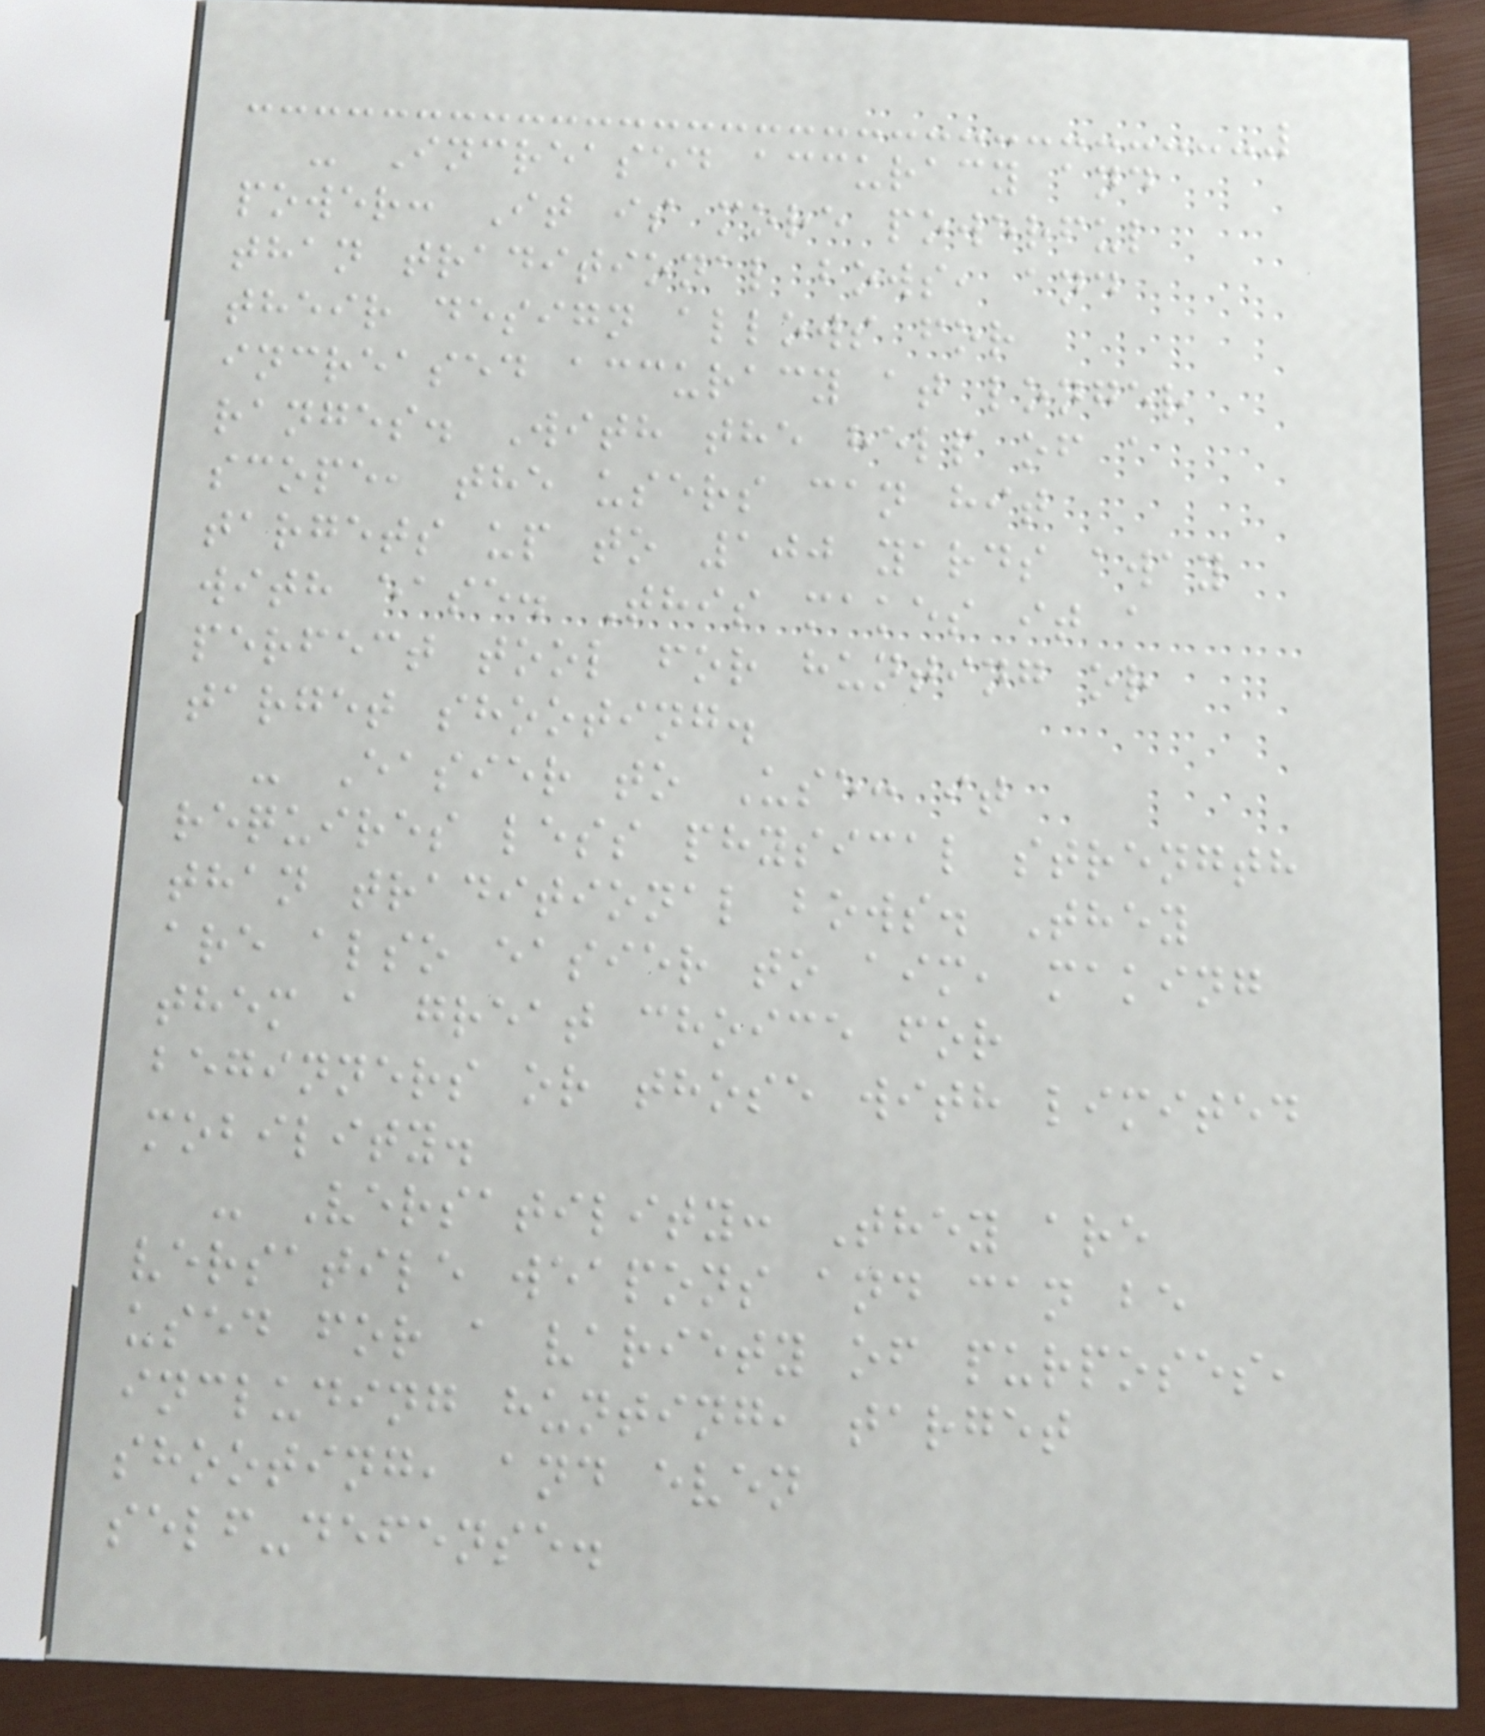- Increased accuracy and
power: It is more powerful
than traditional bows, and
their design allows for
increased accuracy at longer
ranges. With the help of a
scope, the users can hit
targets up to 100 yards away
with ease. This makes it a
perfect tool for hunting or
target shooting.
- Easier to Use: it
requires less physical strength
than traditional bows. They
are also easier to aim, making
them a great choice for
beginners or those with limited
mobility.
- Versatility: They are
versatile weapons and can be
used for a variety of purposes,
including hunting, target
shooting, and even
self-defense.
